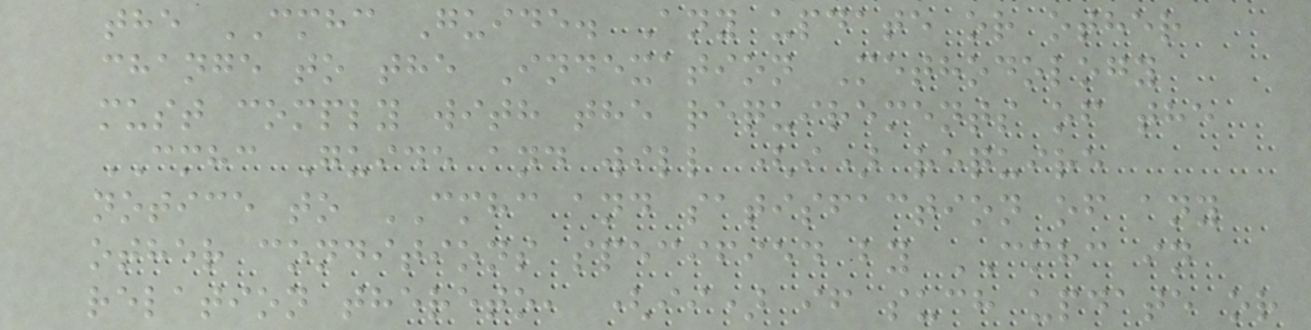the CMHC Guide. Any update or other
change to the Indexation Methodology
must comply with the requirements of the
CMHC Guide and will (i) require
notice to CMHC and satisfaction of any
other conditions specified by CMHC in
relation thereto, (ii) if such update or
